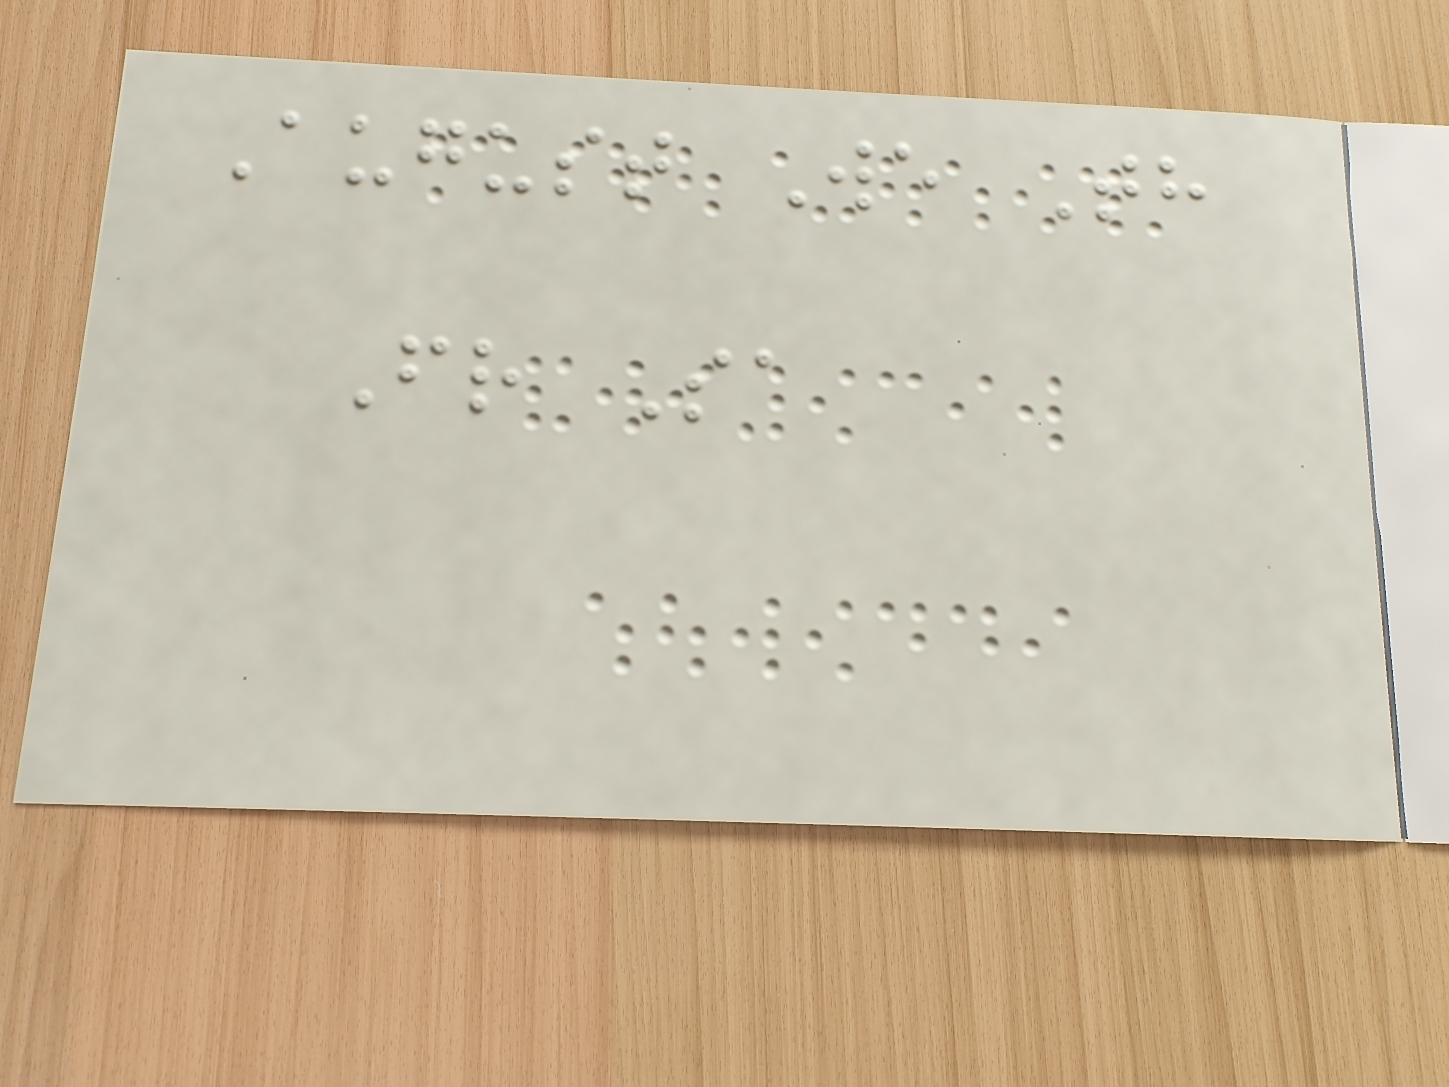August We Th
Fr Sa
